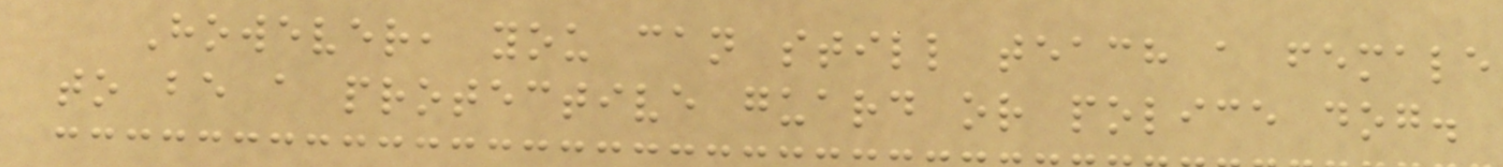However, you can still teach a female
to be a protective guard or police dog.
